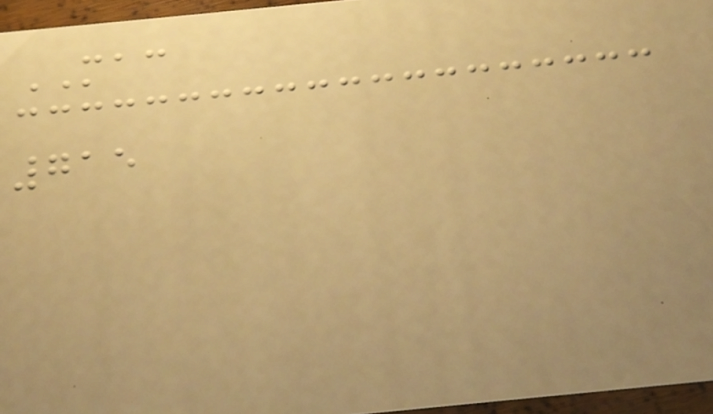MAC
715
